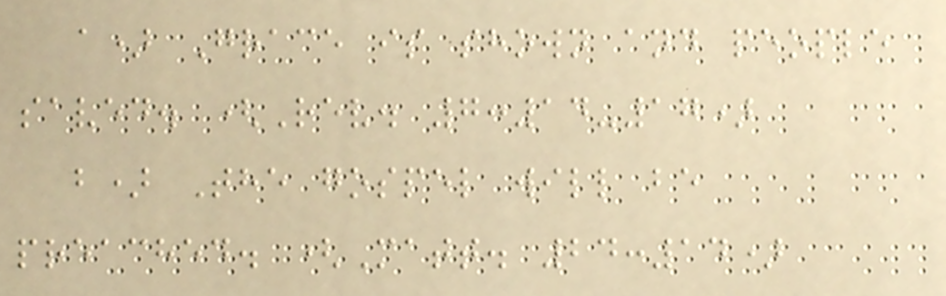a) Grace is shown and people
saved. (Rev. 7:14-17)
b) The gospel will be
preached. (Matt. 24:14)
